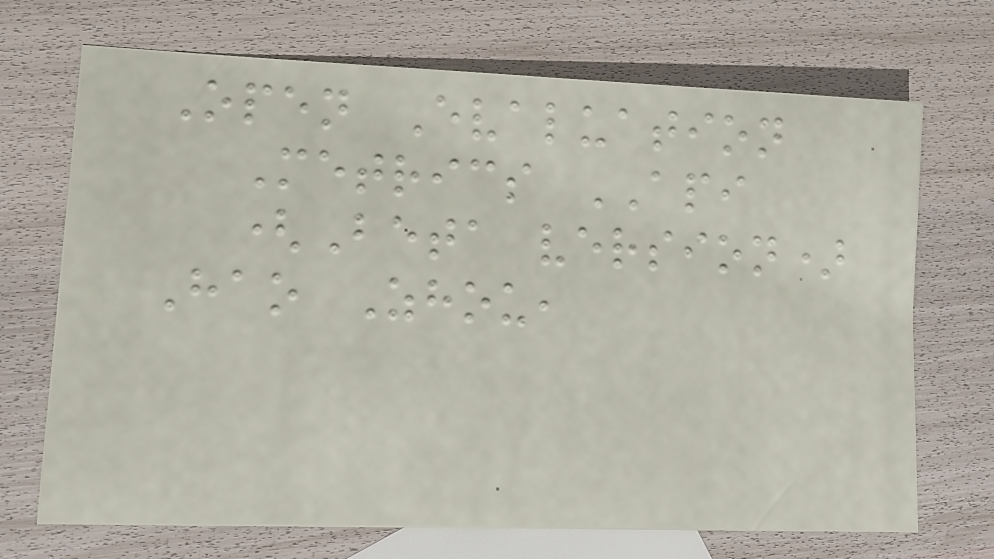Open Evaluation
Metrics API
(Beta version)
Hao Zhou,
